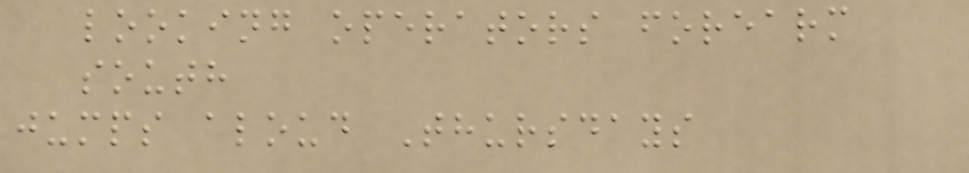looking operators forearm
south
jumps aloud Thursdays
